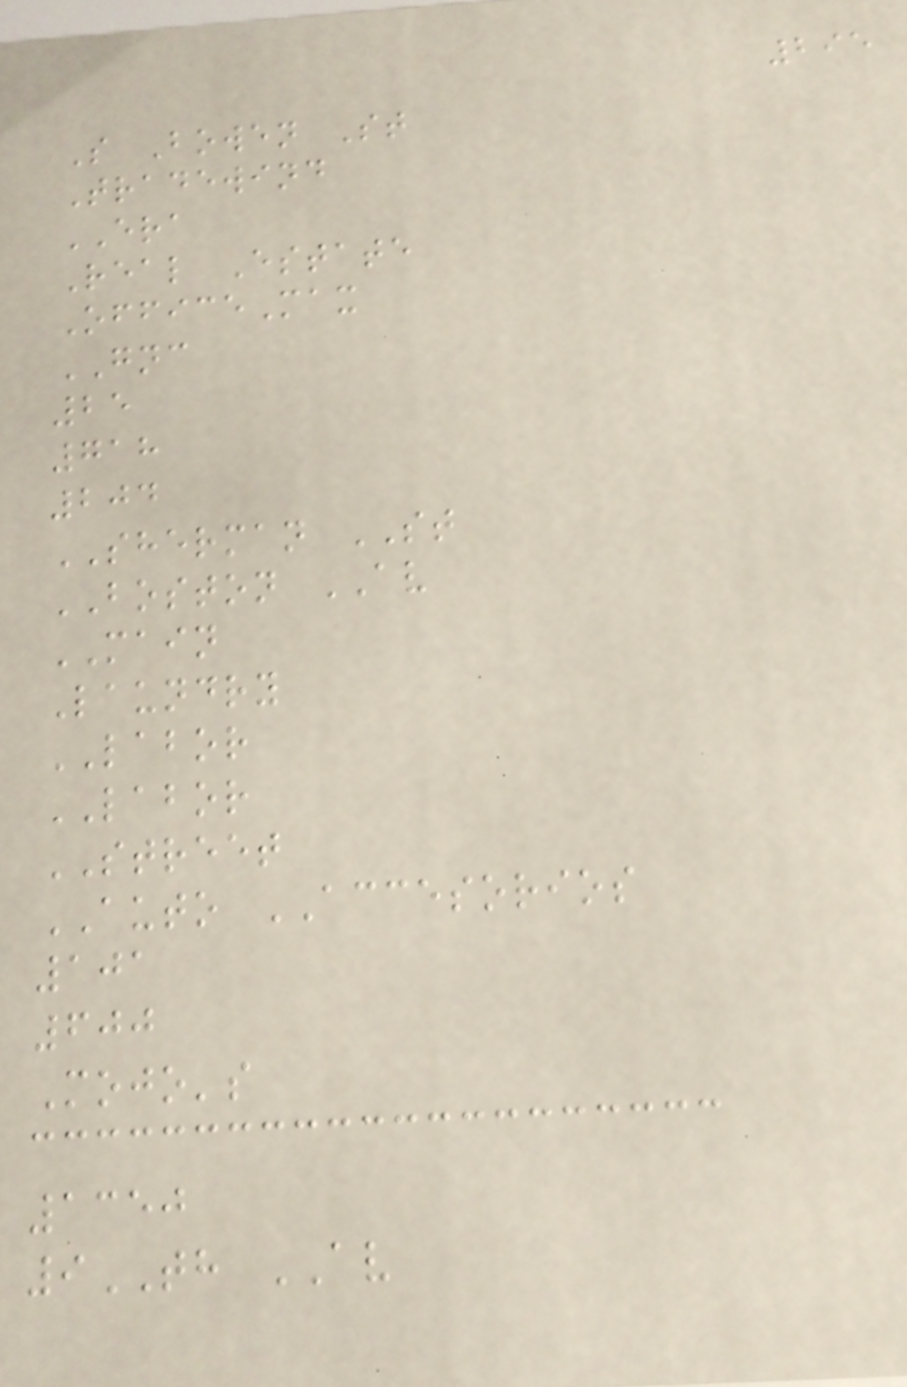295
S Bowen St
Tradewind
ERA
Real Estate
OfficeMax
GNC
25
718
204
SHERMAN ST
BOSTON AV
MAIN
Laundry
LABOR
LABOR
STREET
AUTO ACCESORIOS
101
600
Mojo's
1350
9TH AV
